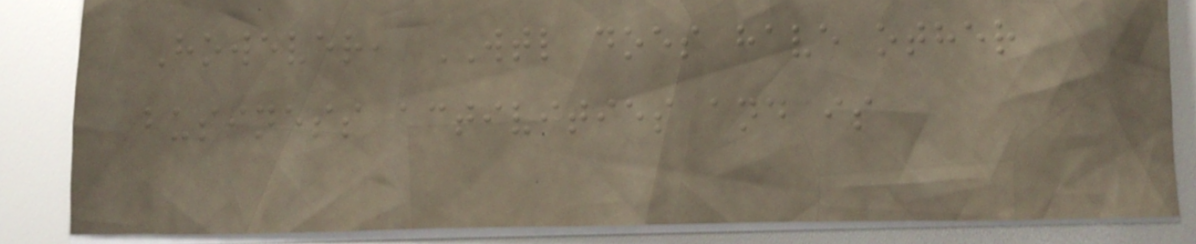However, WTL does have other
business activities and is
